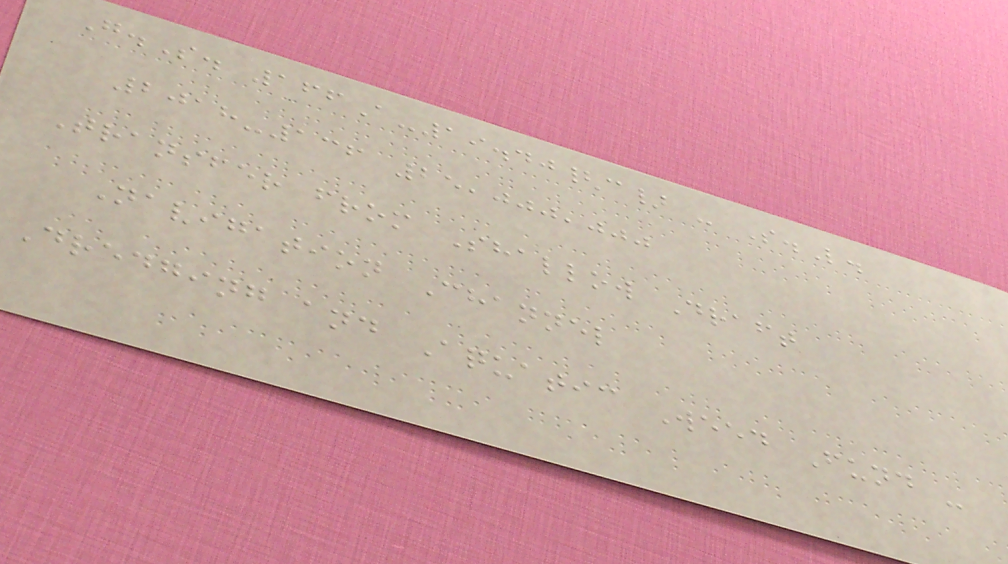G.S. 166A-19.40{c} - S.L.
2018-136 25,000,000
Transfer from Shallow Draft
Navigation Channel
Dredging and Aquatic Weed Fund -
